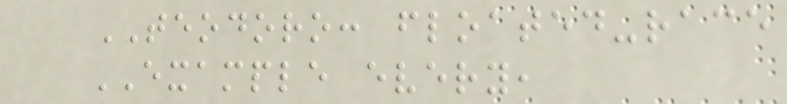TEODORO: floated-race
EXAMPLE every,
